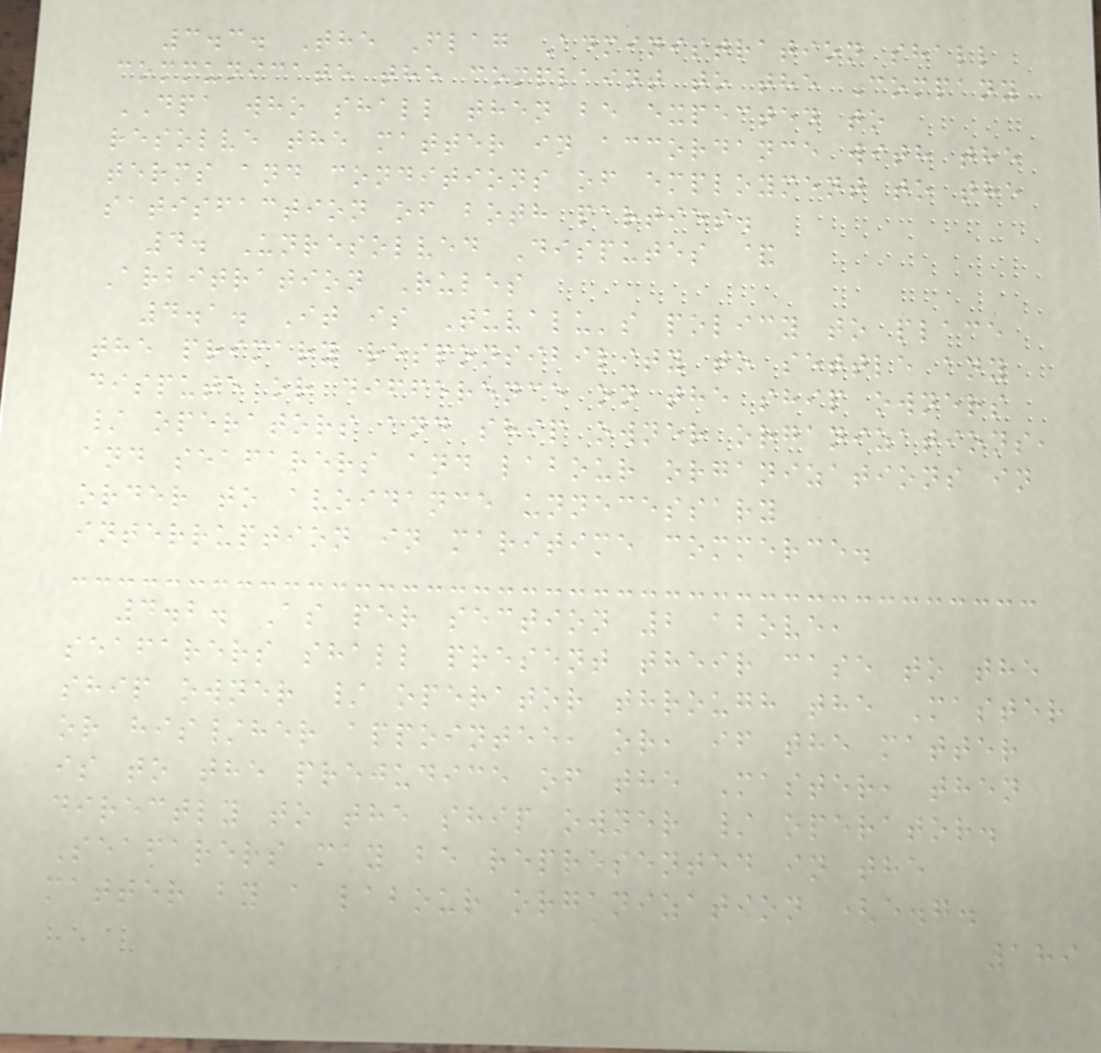3.3. The Flag Administration shall
communicate the complaint to the Company
DPA who shall then be expected to
resolve the matter in accordance with the
terms and conditions of employment to the
satisfaction of both parties.
4. Unresolved Disputes &
Arbitration Rules
4.1. It is Tuvalu's policy to place
the primary responsibility to settle any
dispute or difference on the ship owners
/ operators and ship owner organizations,
and seafarers and labour organizations in
order to avoidance unnecessary
interruption in maritime commerce.
4.2. As per section 2 above,
seafarers shall present their case to the
ship owner / operator through the Master
or his/her appointee, or, if the matter
is to the prejudice of the Master, then
directly to the ship owner / operator.
Seafarers may be represented in the
matter by a labour organization (e.g.
189
